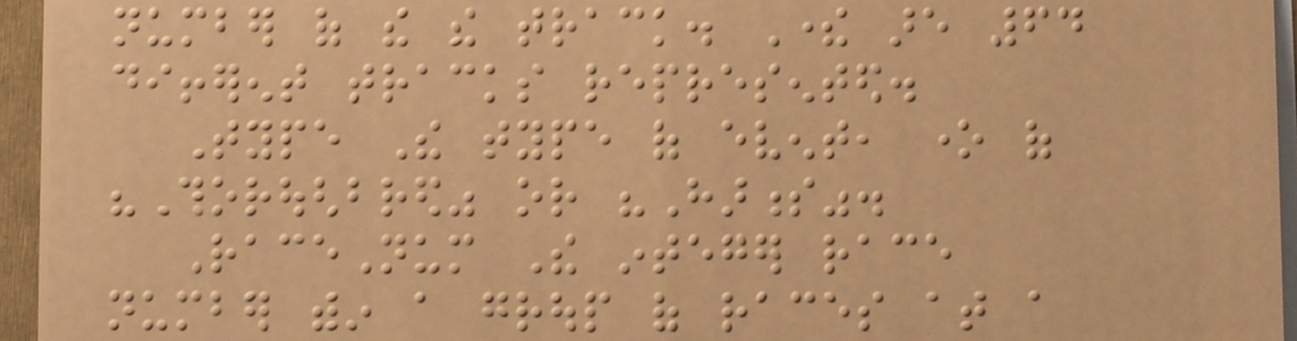number of the the track. There are 64
different tracks represented.
Type The type of event, one of
"Thoroughbred" or "Harness".
RaceNum The integer race
number within a group of races at a
